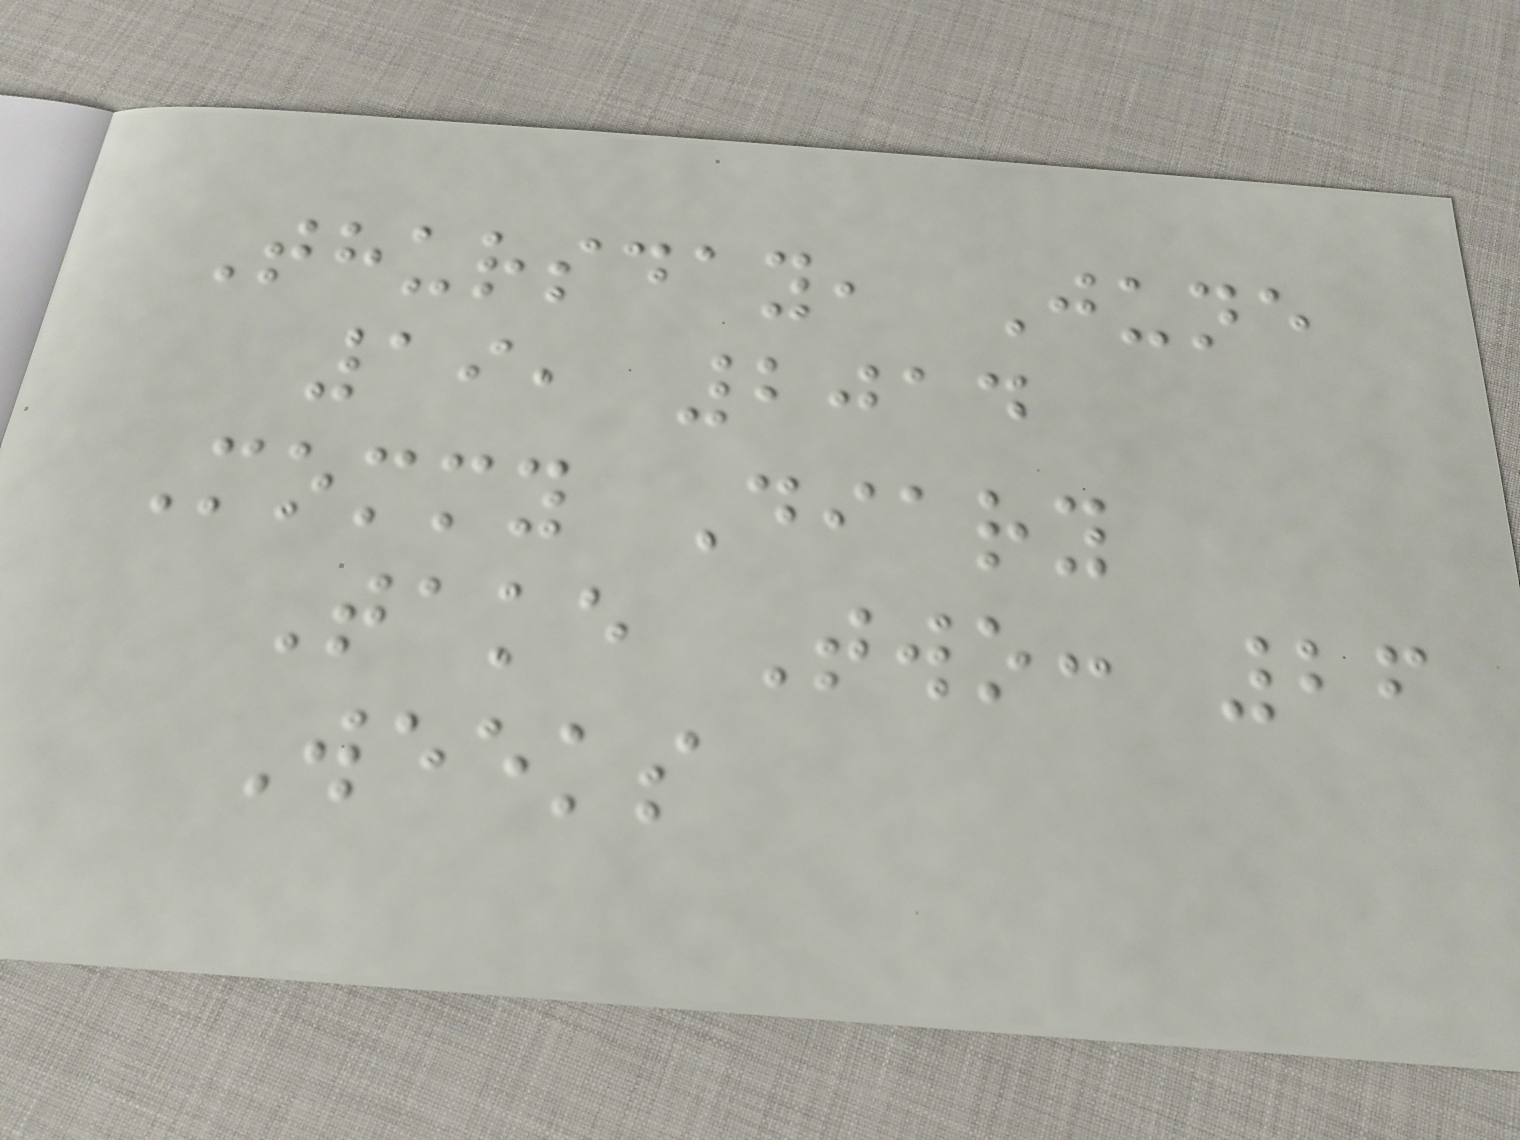Thursday, June
19, 2014
Mommy Diary
Take Two: 26
Weeks
